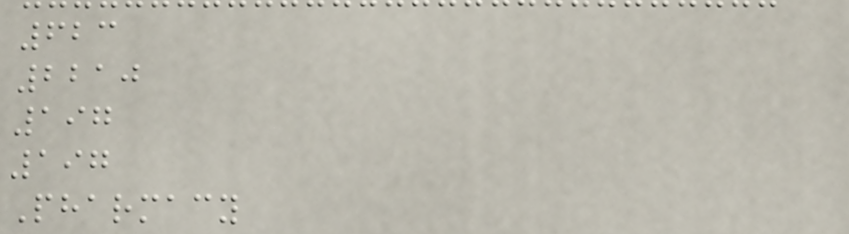623
2210
197
197
Pharmacy
